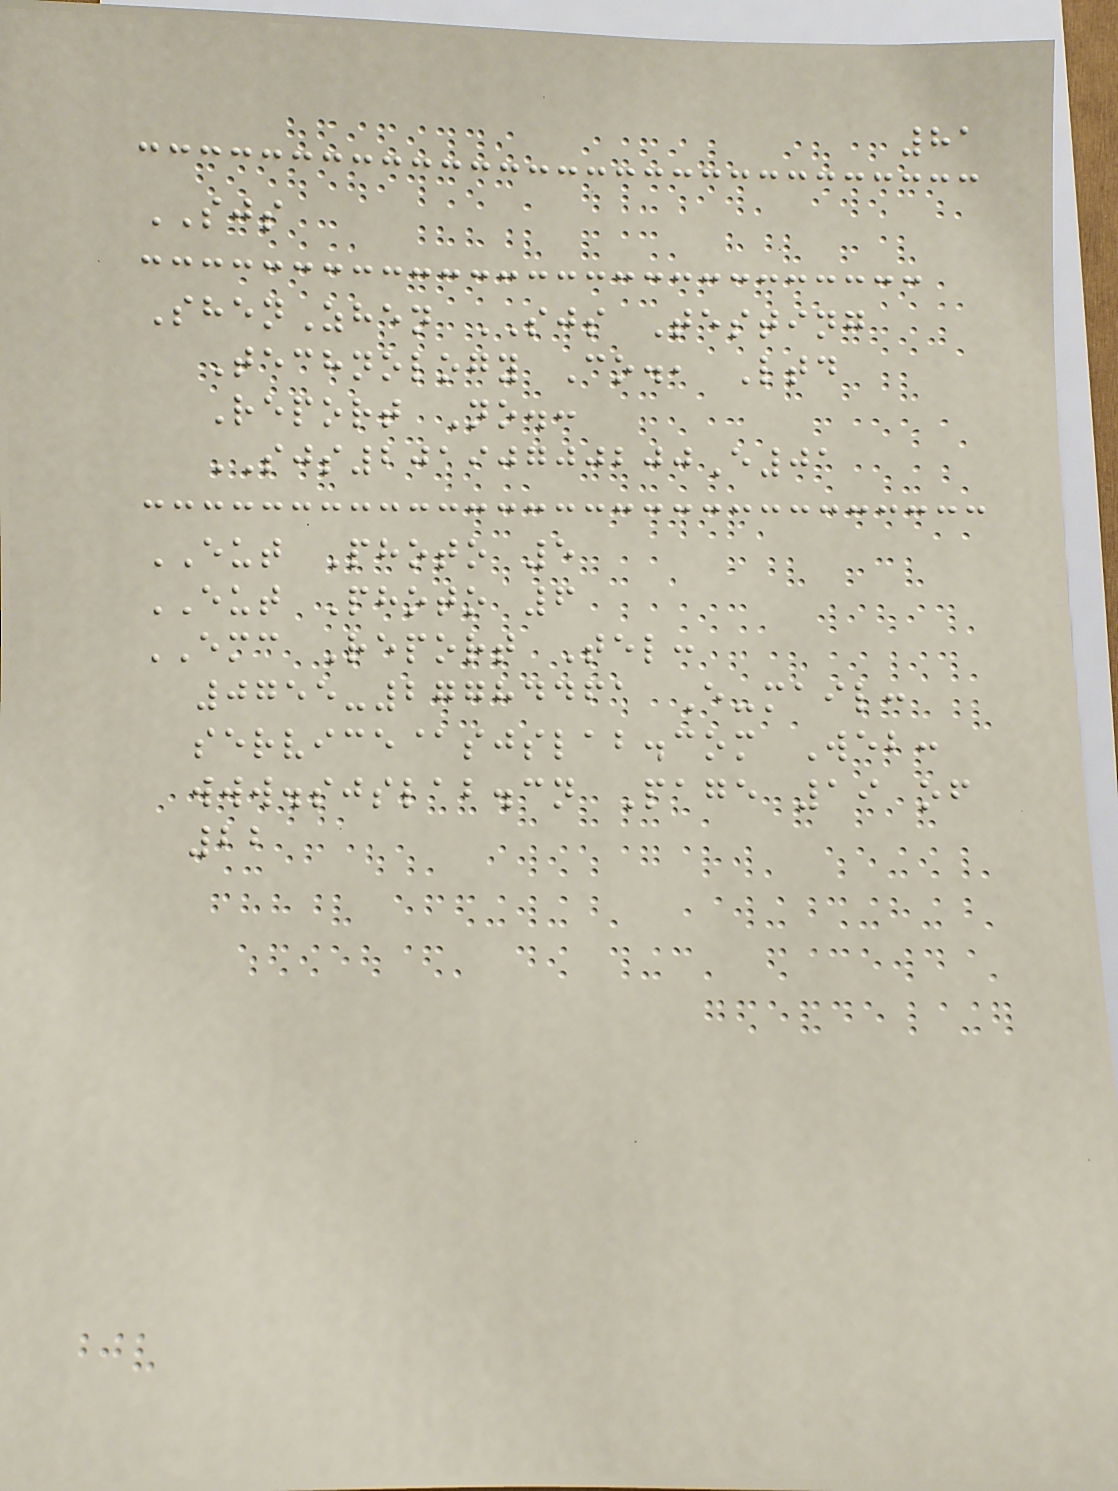81
SJS
ShenZhen SJS Testing
Technology Co., Ltd
Report No.:
SJS20190700200E01
EUT Photo 5
EUT Photo 6
EMC Report Tel:
0755-27784461 E-mail:
service@sjslab.com Web:
www.sjslab.cn Page 19 of
22
